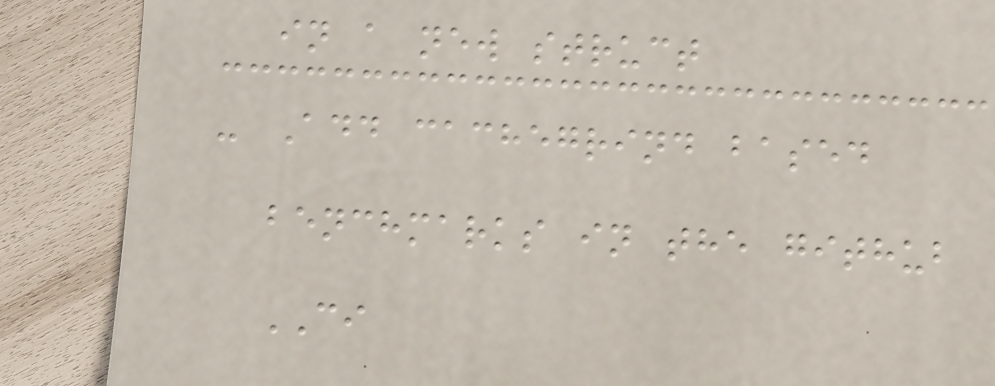in a new struct
- Add cachegrind based
benchmarks in the github
CI
